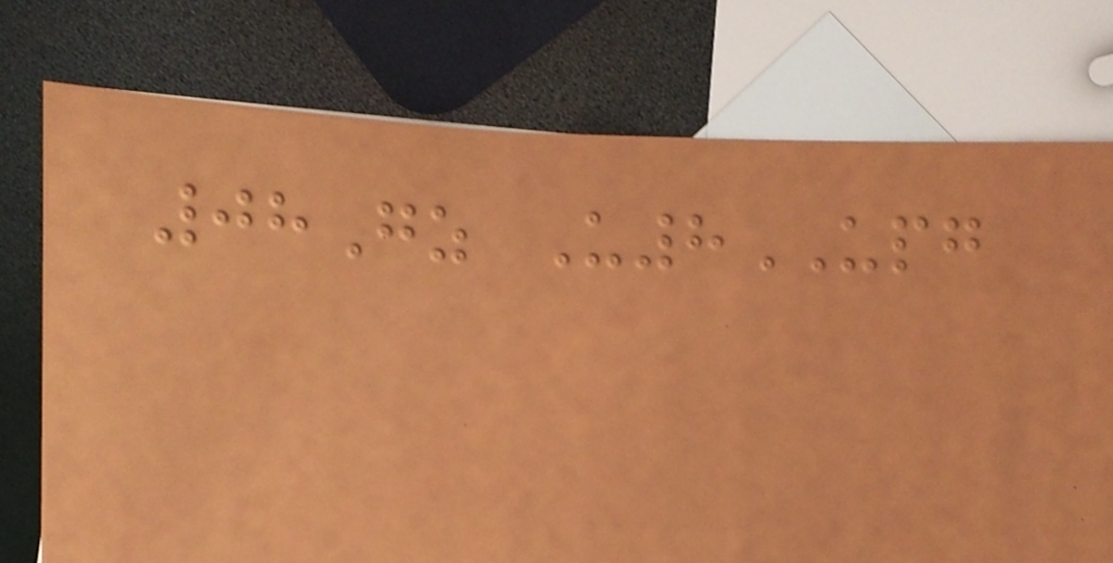08Gz U8UPG
